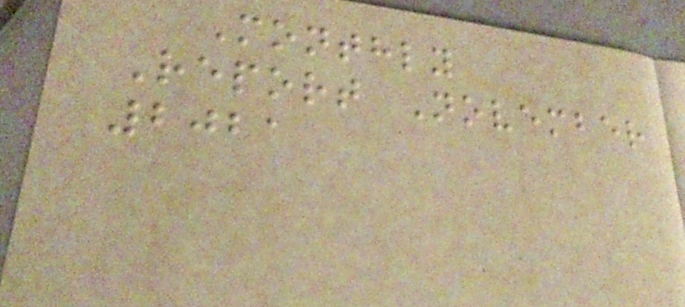Monthly
Report November
2021
